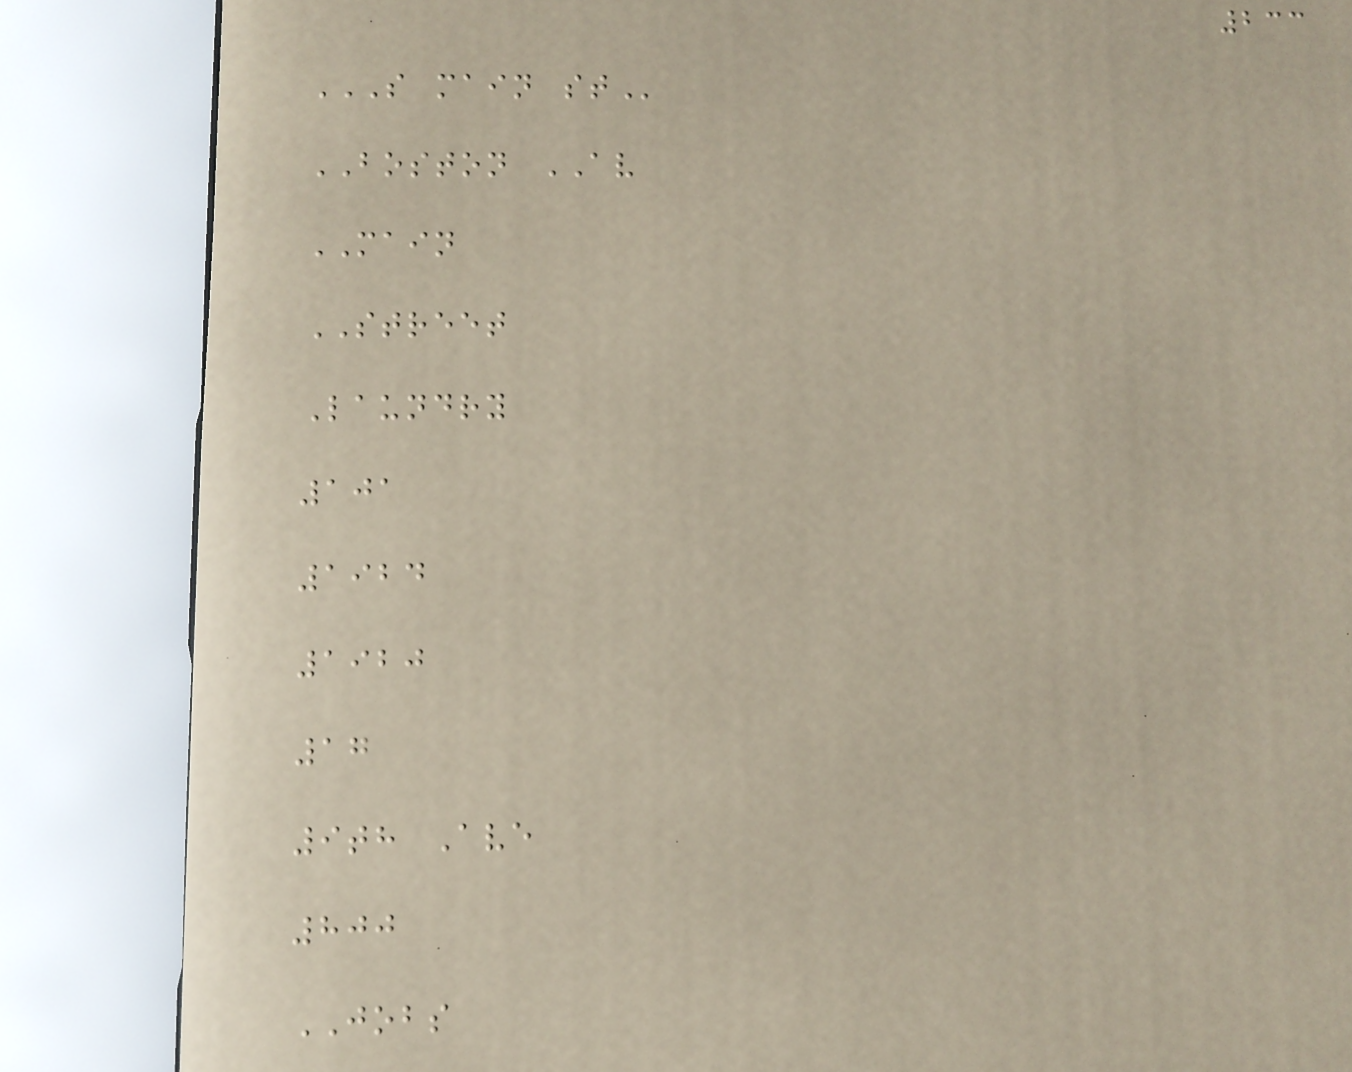233
S MAIN ST
BOSTON AV
MAIN
STREET
Laundry
101
1924
1920
17
9th Ave
800
JOBS
